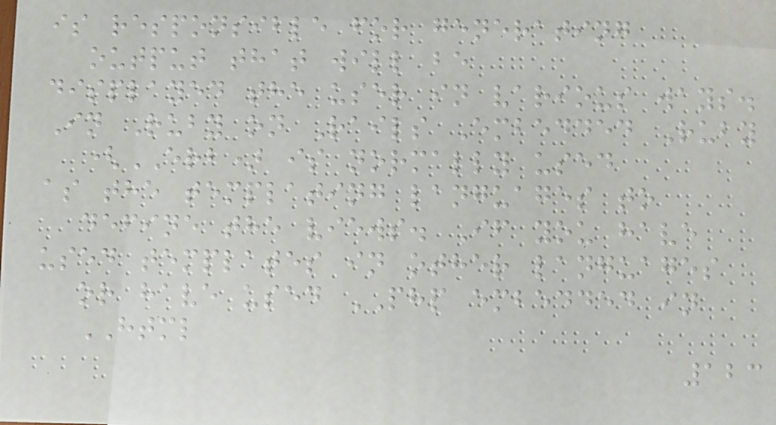is responsible for generating
output that will be
displayed the user in various ways.
In Ruby on Rails Embedded Ruby
(ERB) is normally used
as the templating languages to
define the views. If you have
used templates in other languages
or have used PHP embedded in
HTML
123
